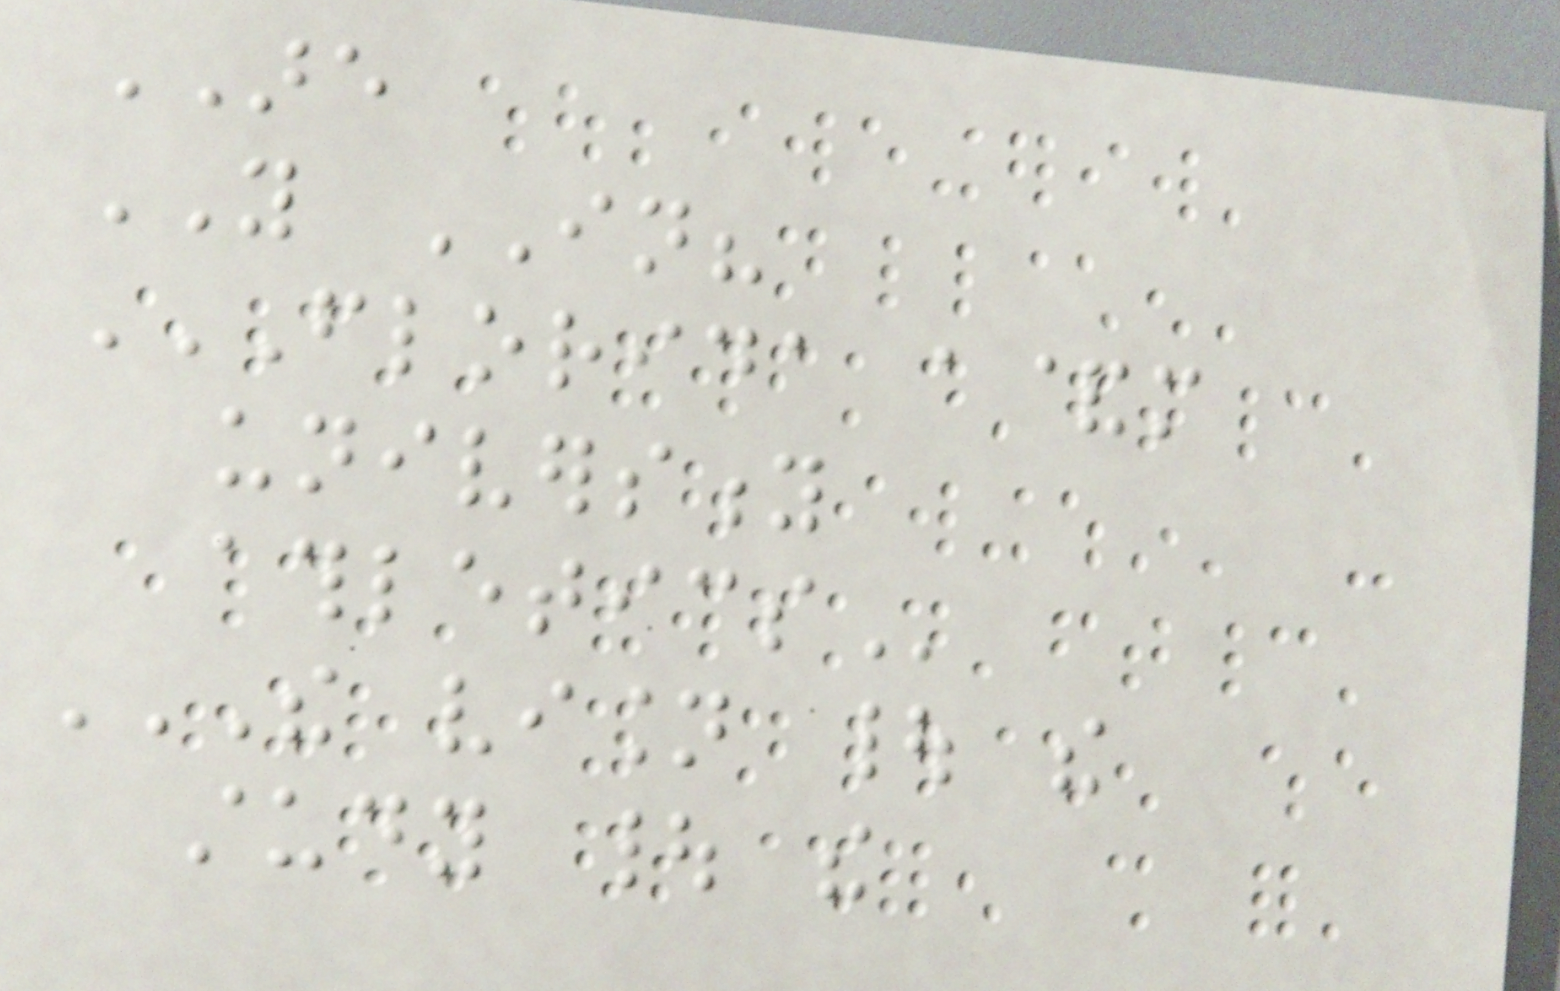ARE
YOU IN?
FLORIDA A&M
UNIVERSITY
ATHLETICS
THE VISION | THE
STUDY | THE
